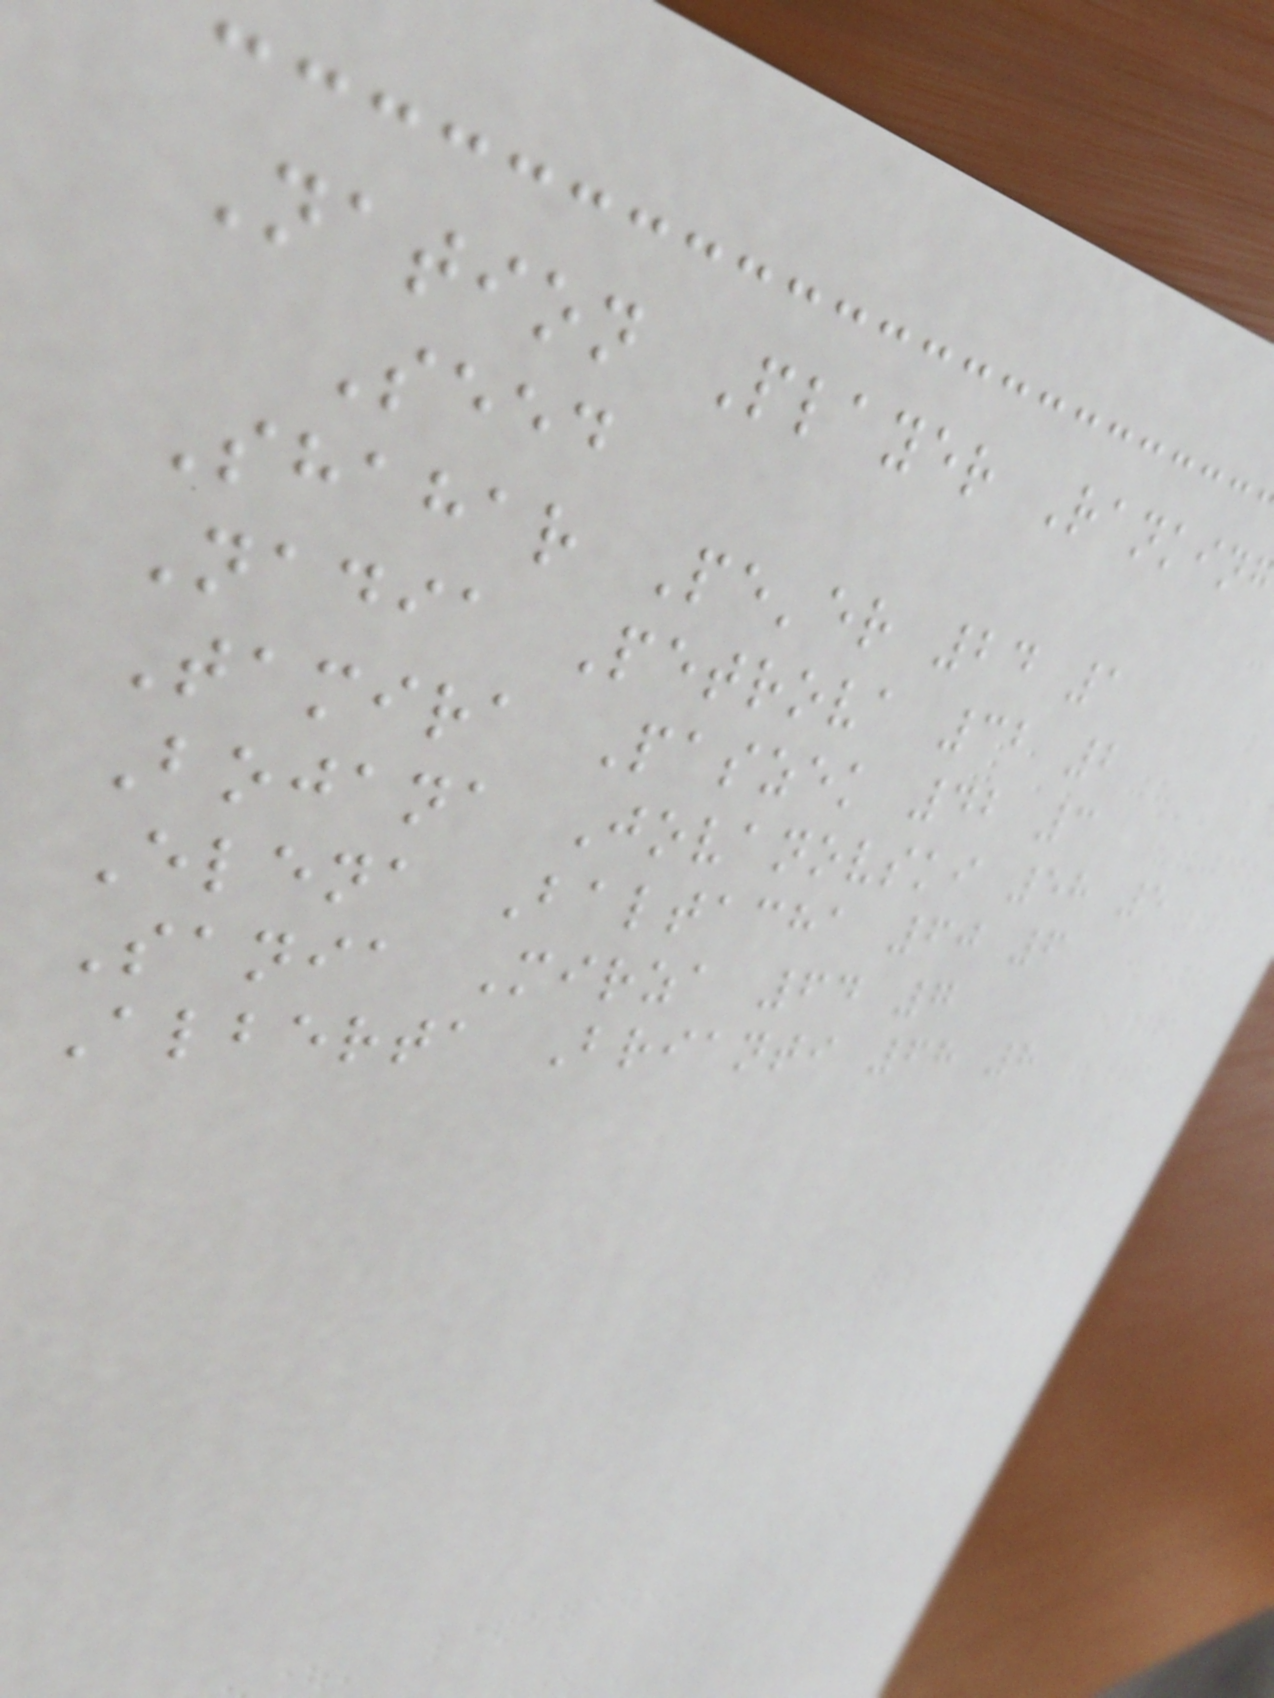Nation Player Rankin
Seed
Shahar Pe'er 24 1
Nadia Petrova 32 2
Tamira Paszek 42 3
Bojana Jovanovski 58 5
Elena Baltacha 60 6
Sania Mirza 64 7
Alberta Brianti 68 8
